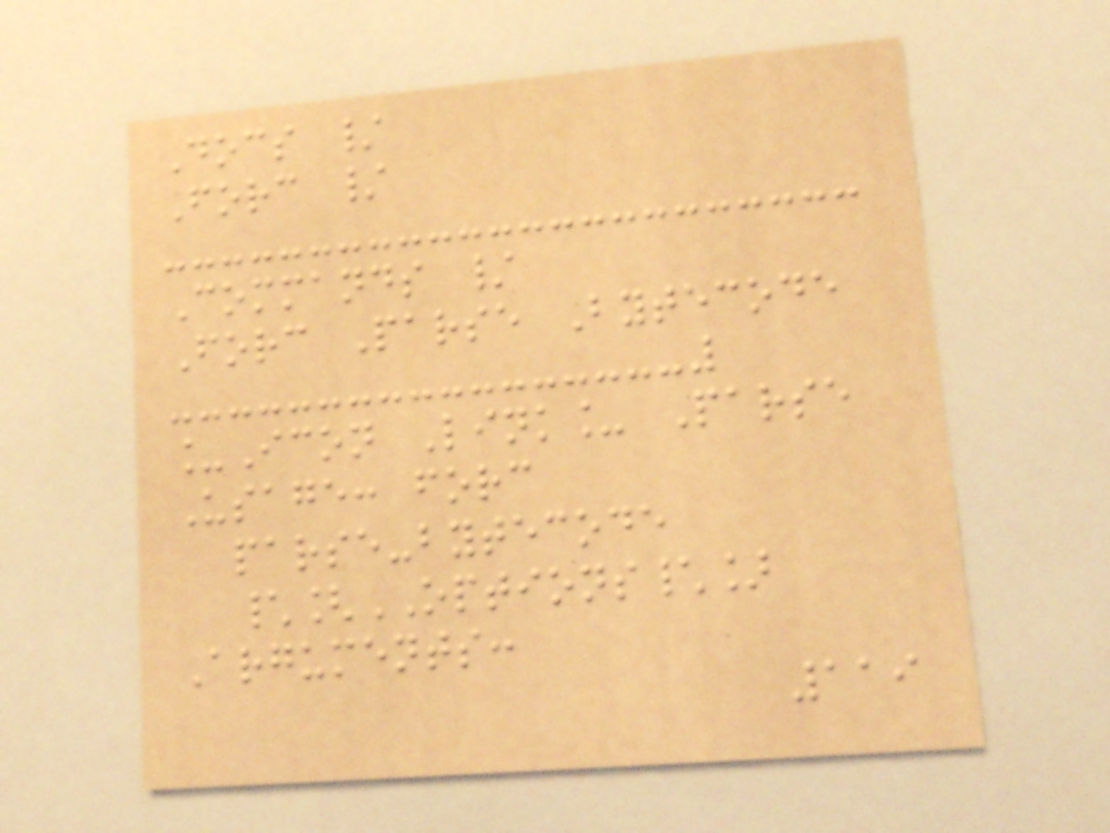Docs /
Forc /
Commands /
Forc Parse Bytecode
_Icon Link_ Parse
Usage: forc
parse-bytecode
\[OPTIONS\]
Arguments:
119
